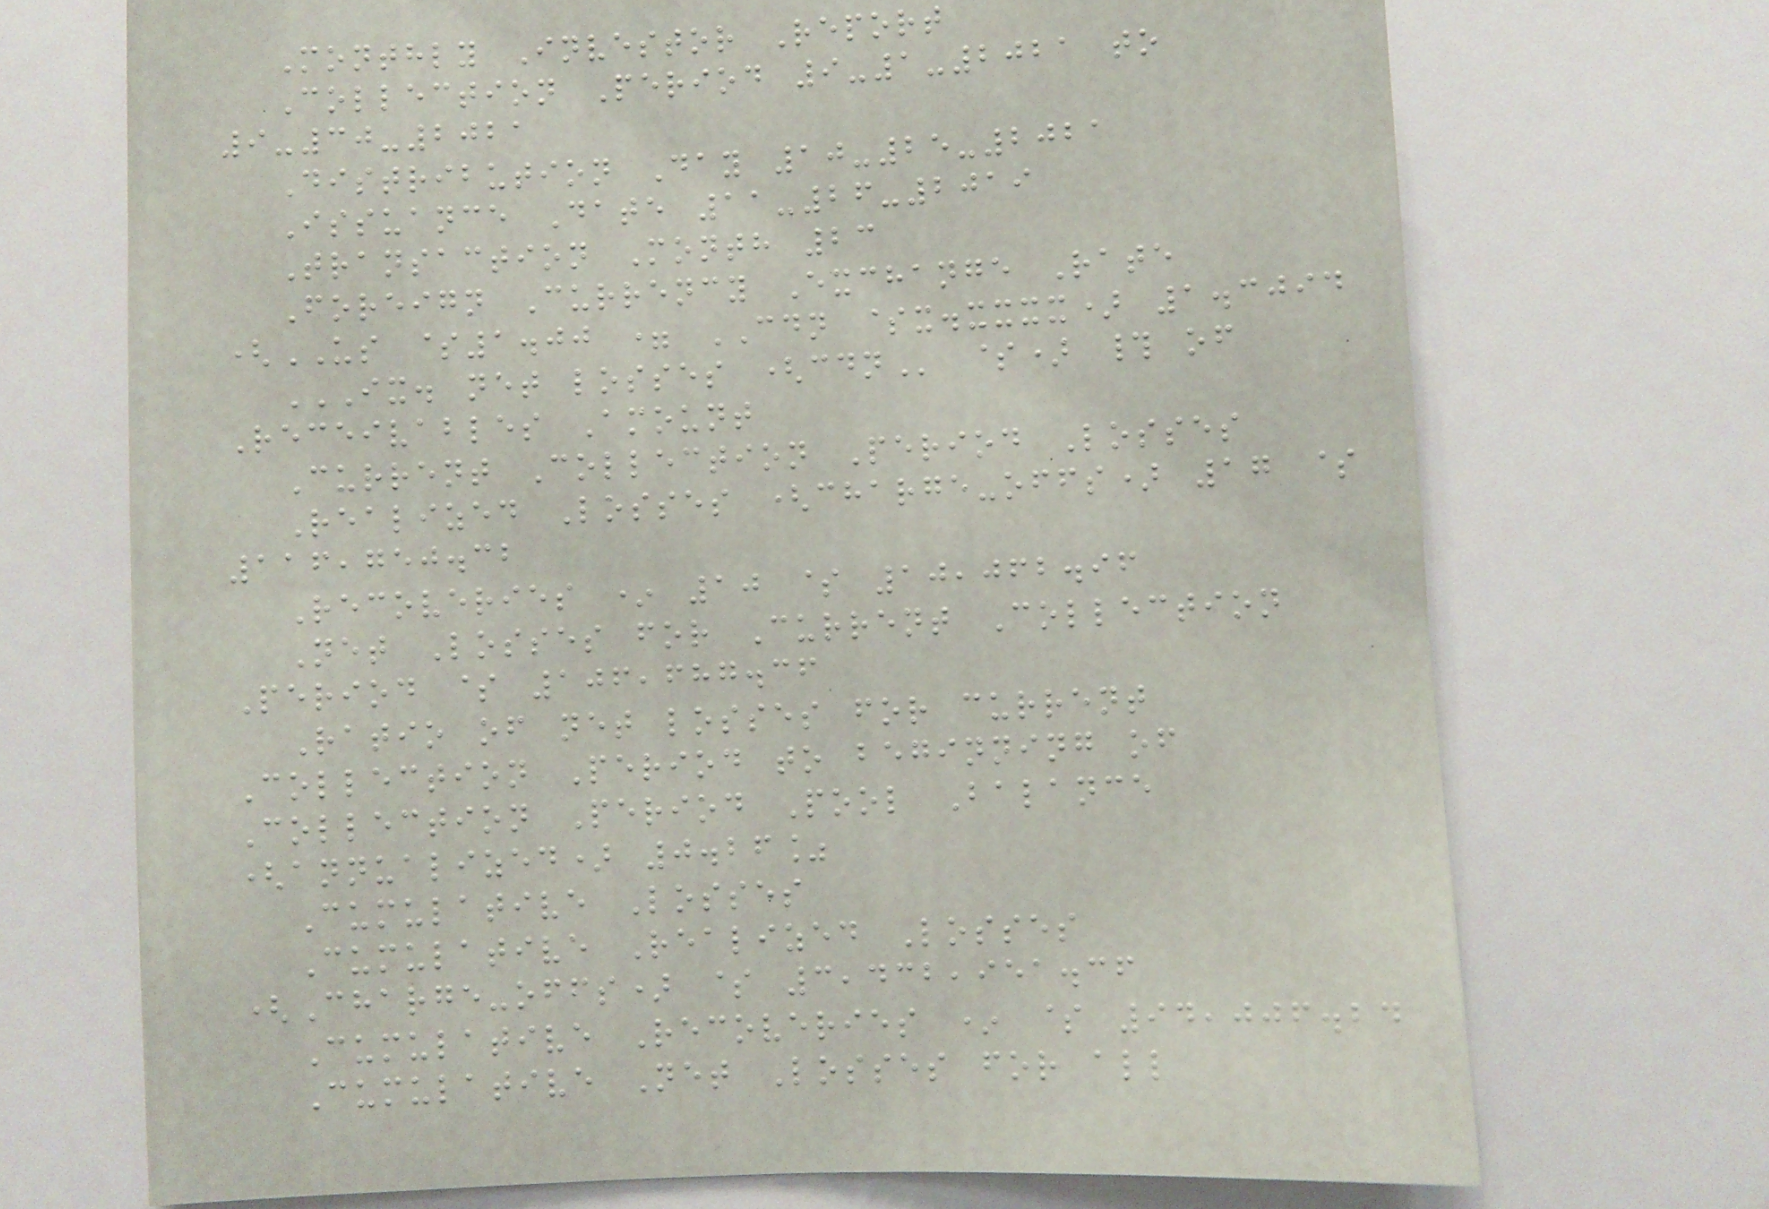Monthly Investor Report
Collection Period 9-1-2021 to
9-30-2021
Distribution Day 10-25-2021
Issuance Date 11-26-2019
Transaction Month 23
Foreign Currency Exchange Rate
(US $1.00 = CDN $x.xxxx) 1.3094
IX. NET LOSSES (CDN $) # of
Receivables Amount
Current Collection Period Losses
Realized Losses (charge-offs) 17 $
116,750.32
Recoveries * 10 $ 10,062.96
Net Losses for Current Collection
Period $ 106,687.36
Ratio of net losses for current
Collection Period to beginning of
Collection Period Pool Balance
(annualized) 0.26%
Cumulative Losses
Cumulative Realized Losses
(Charge-offs) $ 3,432,951.36
Cumulative Recoveries * $ 94,006.24
Cumulative Net Losses for all
